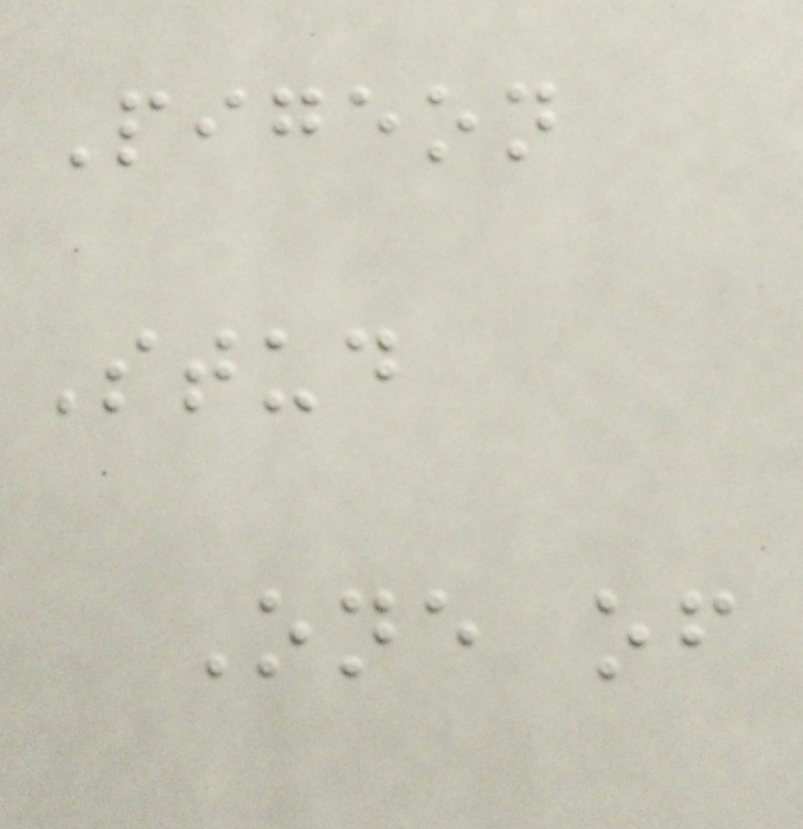Pigeon
Stud
One of
